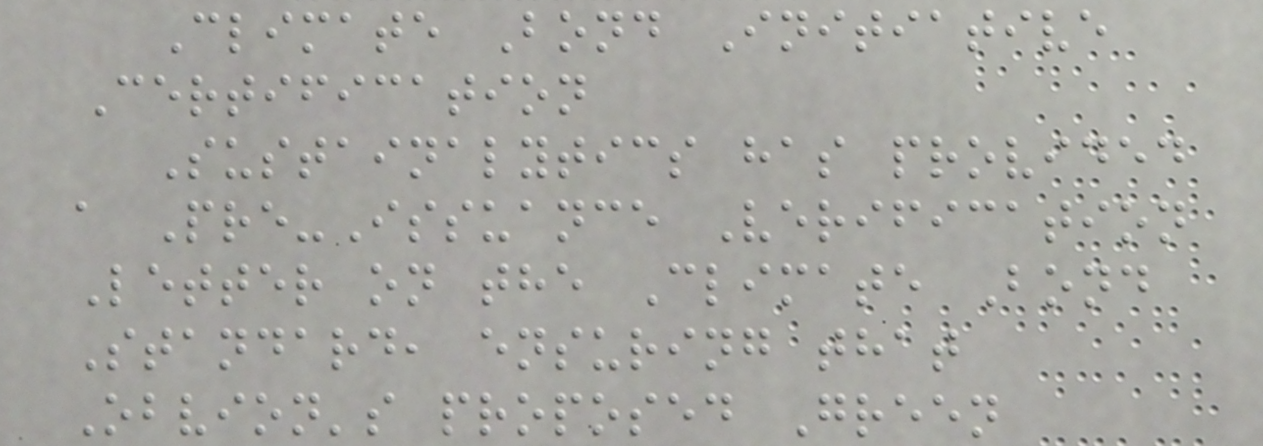Climate Bond Initiative
Certification
Sustainalytics has provided
a Pre-Issuance Verification
Letter on the Climate Bond
Standard, ensuring that
Obvion's proposed Green
